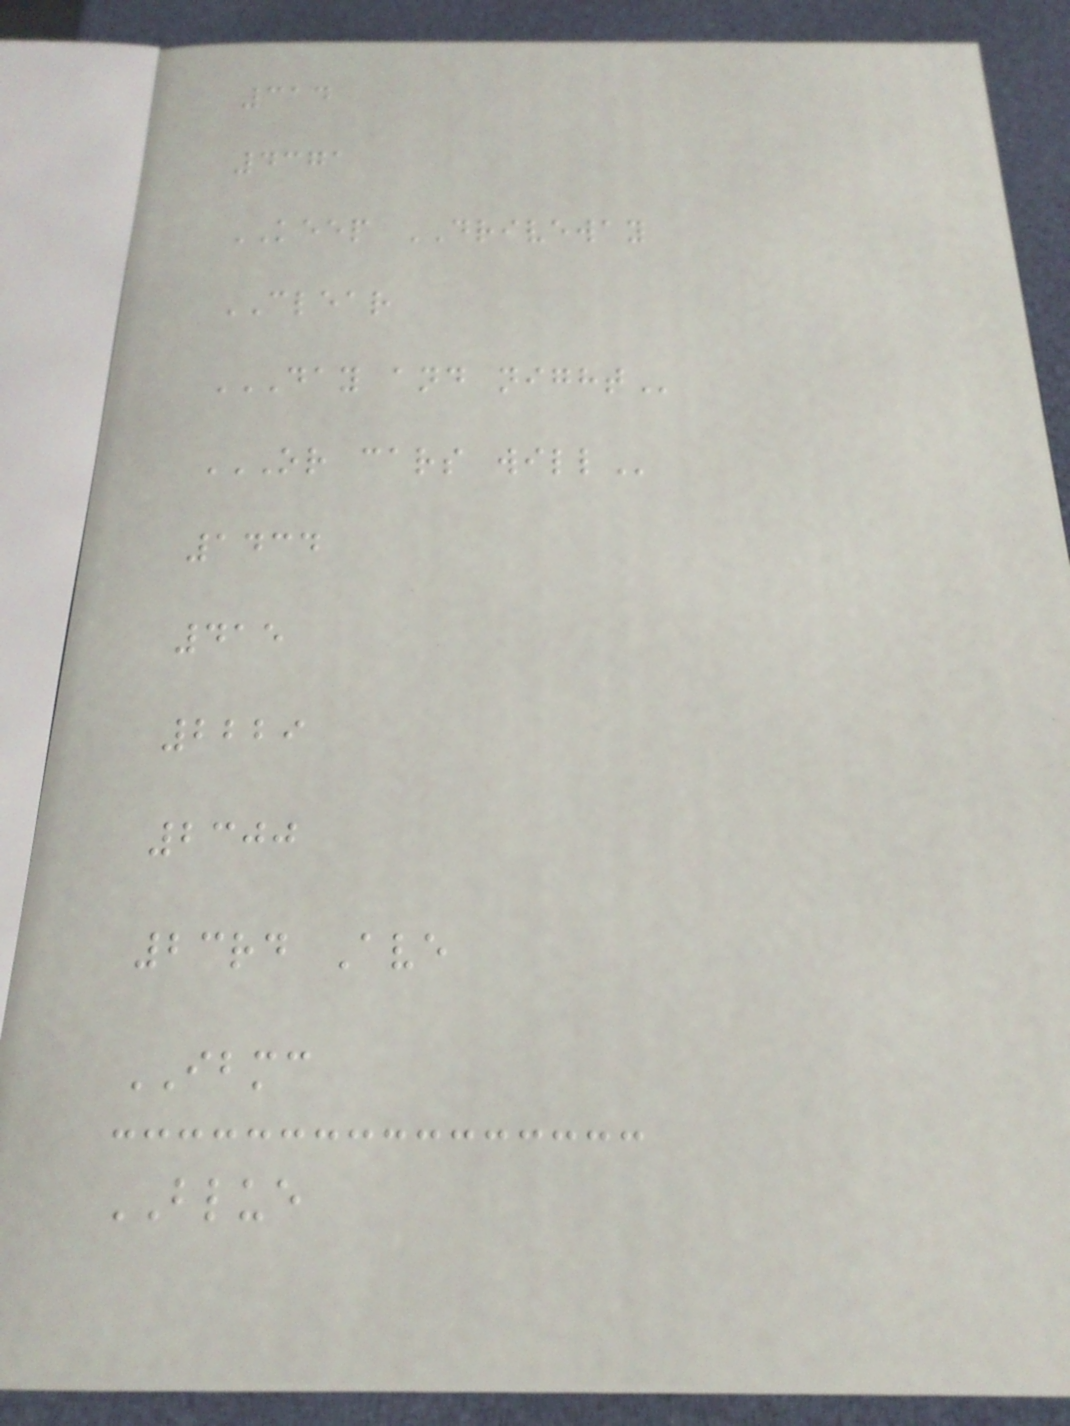314
4371
KEEP DRIVEWAY
CLEAR
DAY AND NIGHT
OR CARS WILL
1434
415
2229
2300
23rd Ave
IBMC
BLUE
